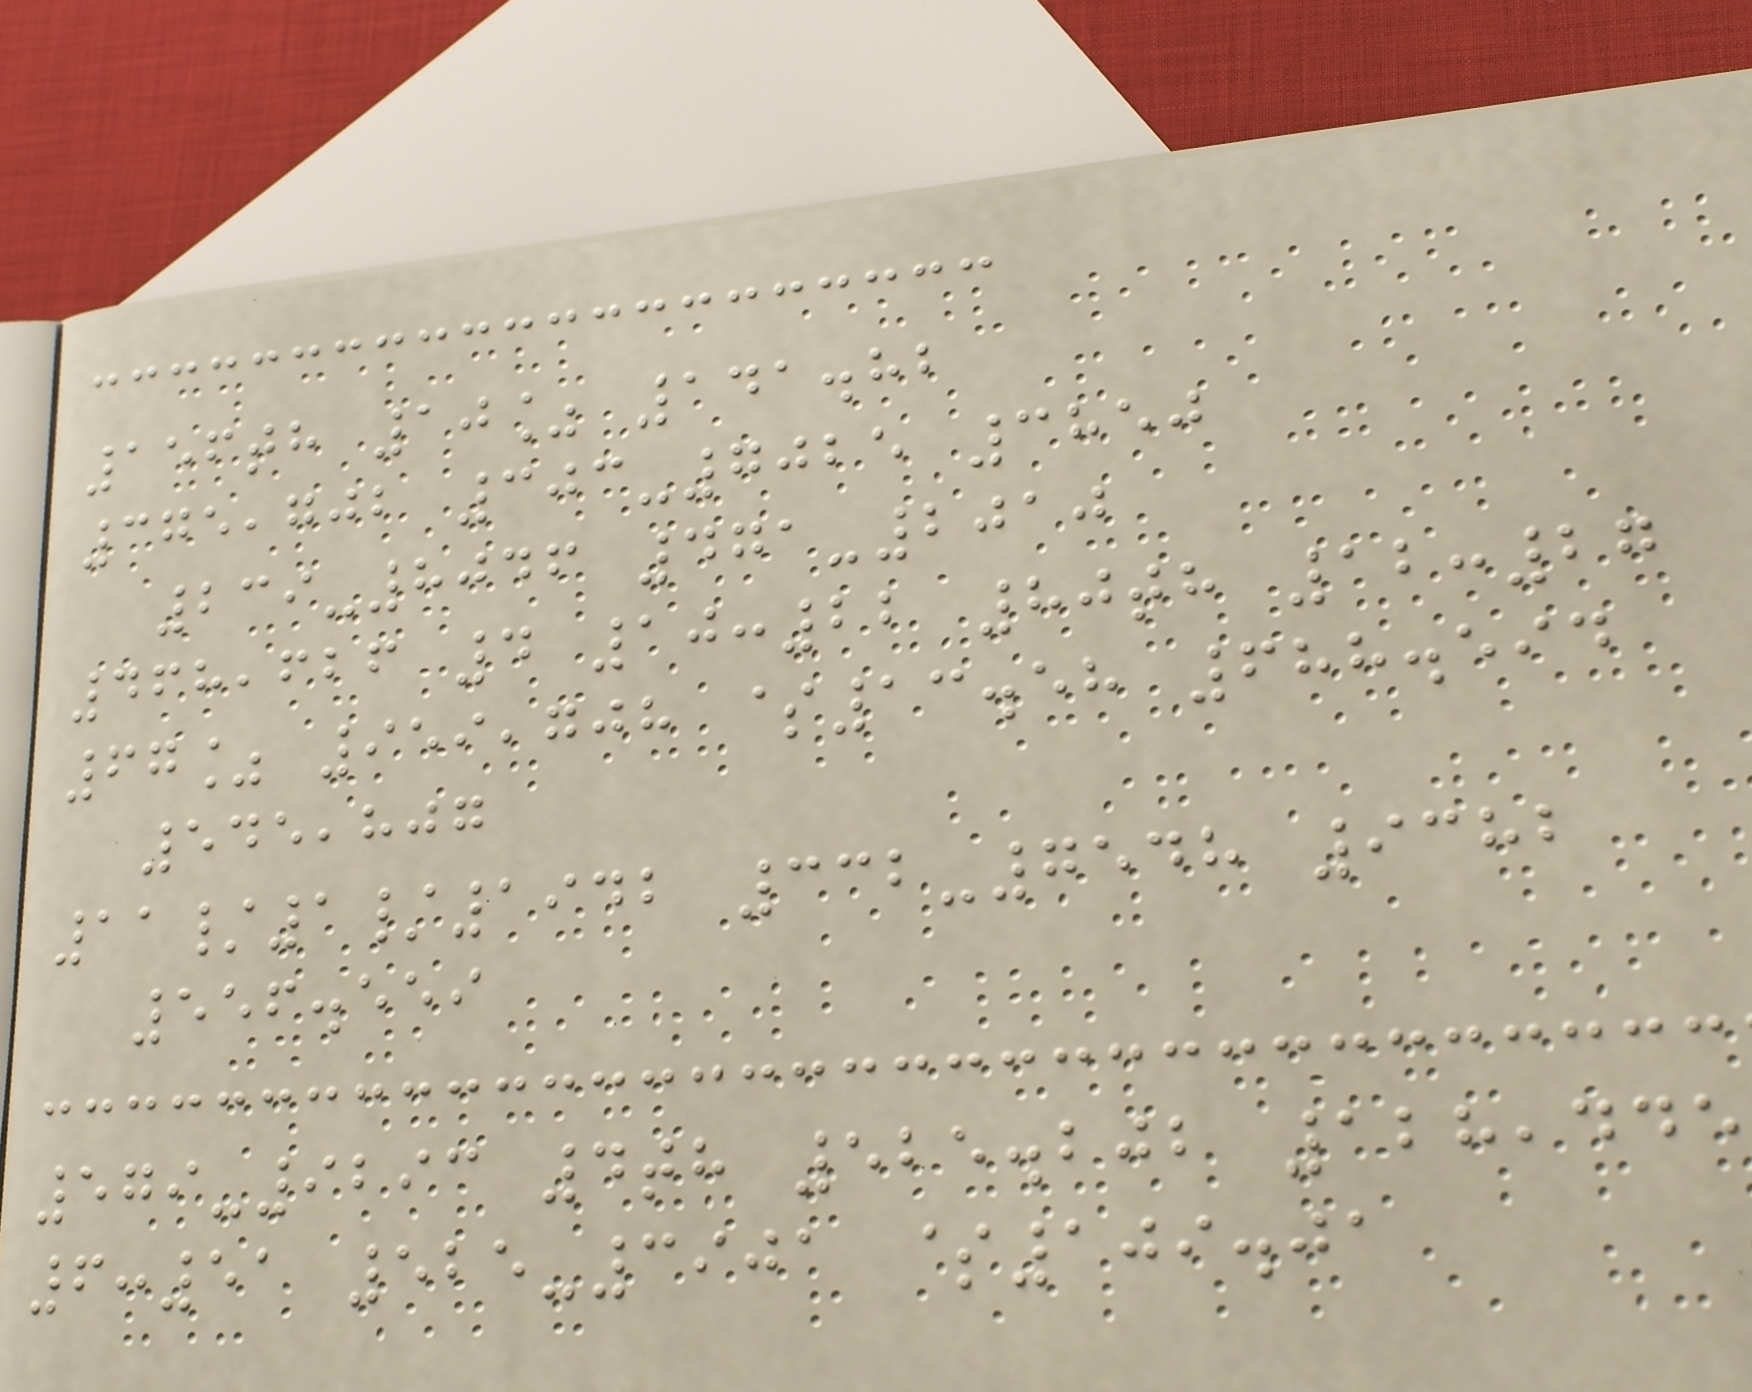156th 10% 141.82
375,702 303-7025 3850
239-8046 471-2010
468,626 4 10:22 80th 12:27
67% 959,708 $13.58 688.594
545,807
11/1/1942 332-7548 9382
556.559
579-9293 4th 525.202 128,445
6:51 525-3901 $109.01
